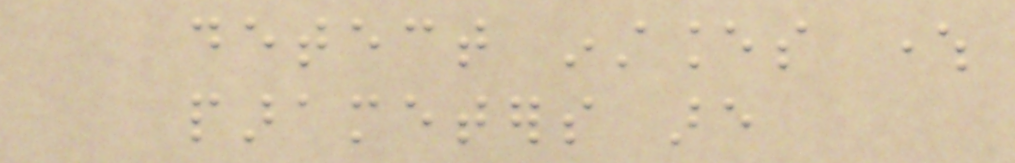detect instances where
parameters are
